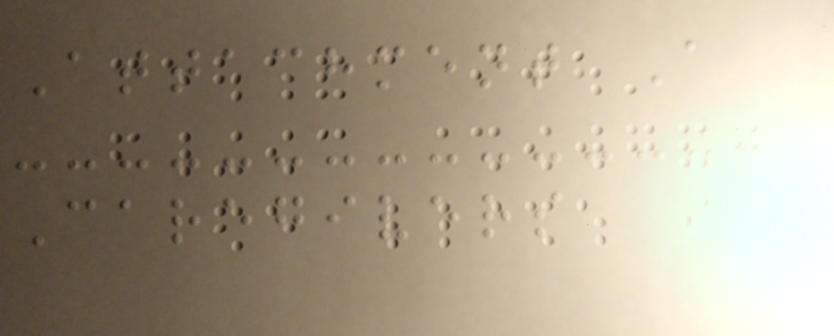Attachment A
Caregivers
